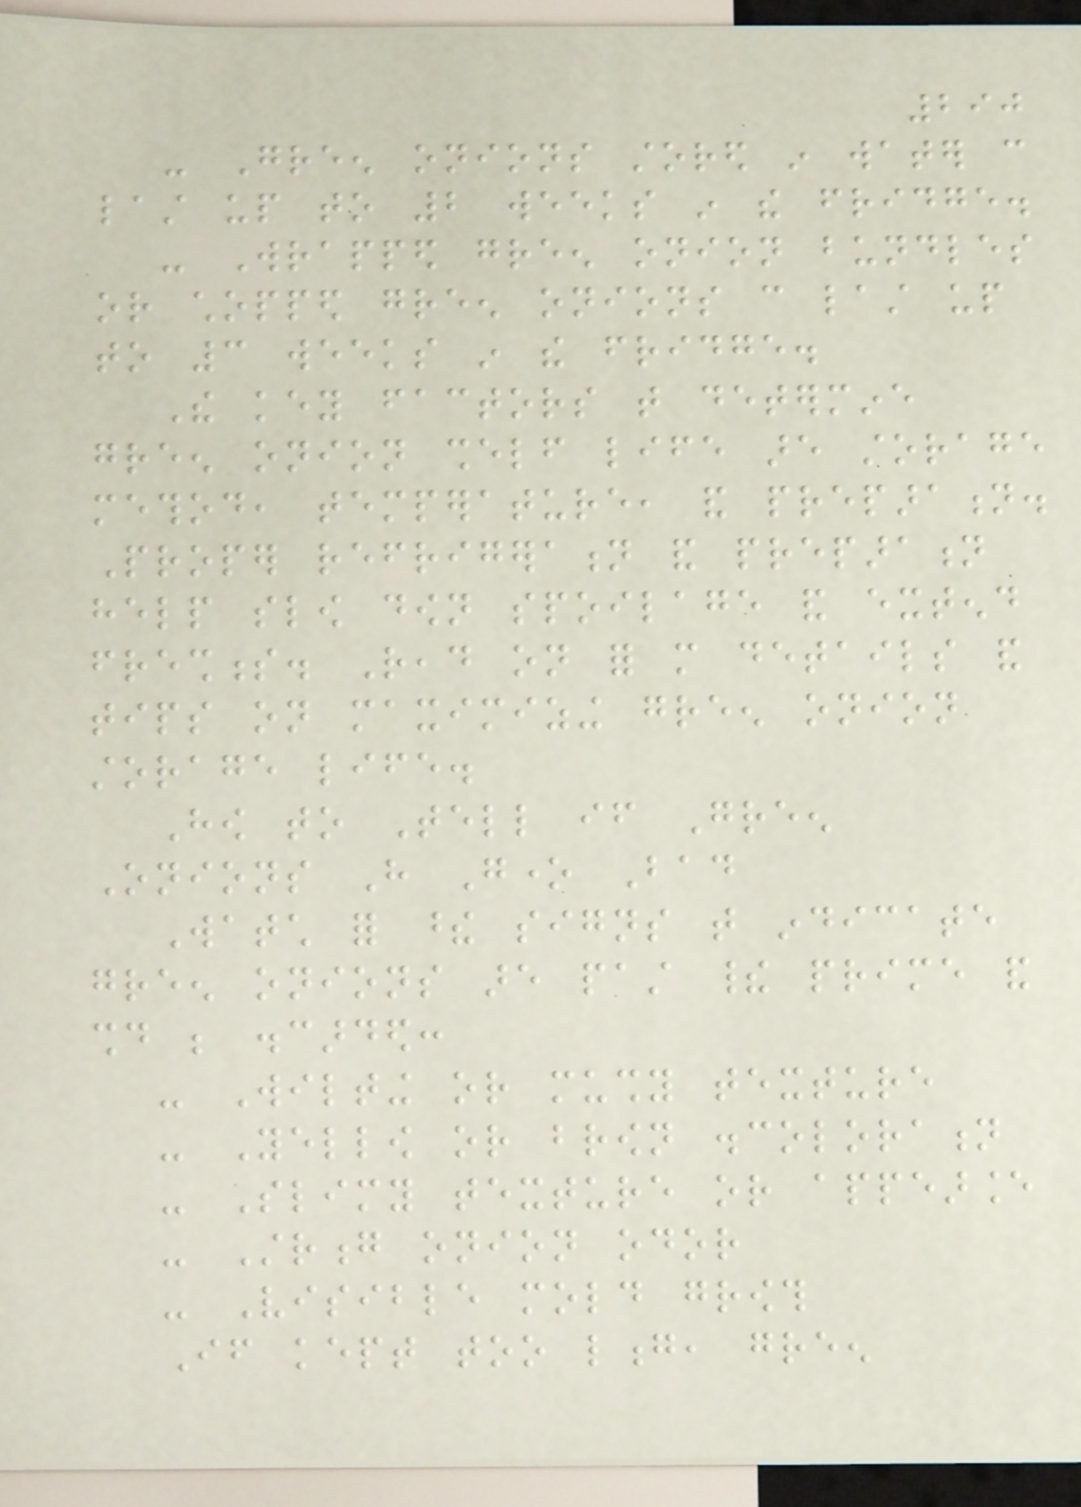290
- Green onions stored in water can
last up to 2 weeks in the fridge.
- Wrapped green onion bundles
or chopped green onions can last up
to 3 weeks in the fridge.
The key factors that determine
green onion shelf life are storage
method, temperature, and preparation.
Proper refrigeration and preparation
help slow down spoilage and extend
freshness. Read on for more details and
tips on maximizing green onion
storage life.
How to Tell if Green
Onions Have Gone Bad
Watch for these signs that indicate
green onions are past their prime and
should be discarded:
- Wilting or mushy texture
- Yellow or brown discoloration
- Slimy texture or appearance
- Strong onion odor
- Visible mold growth
If kept too long, green
